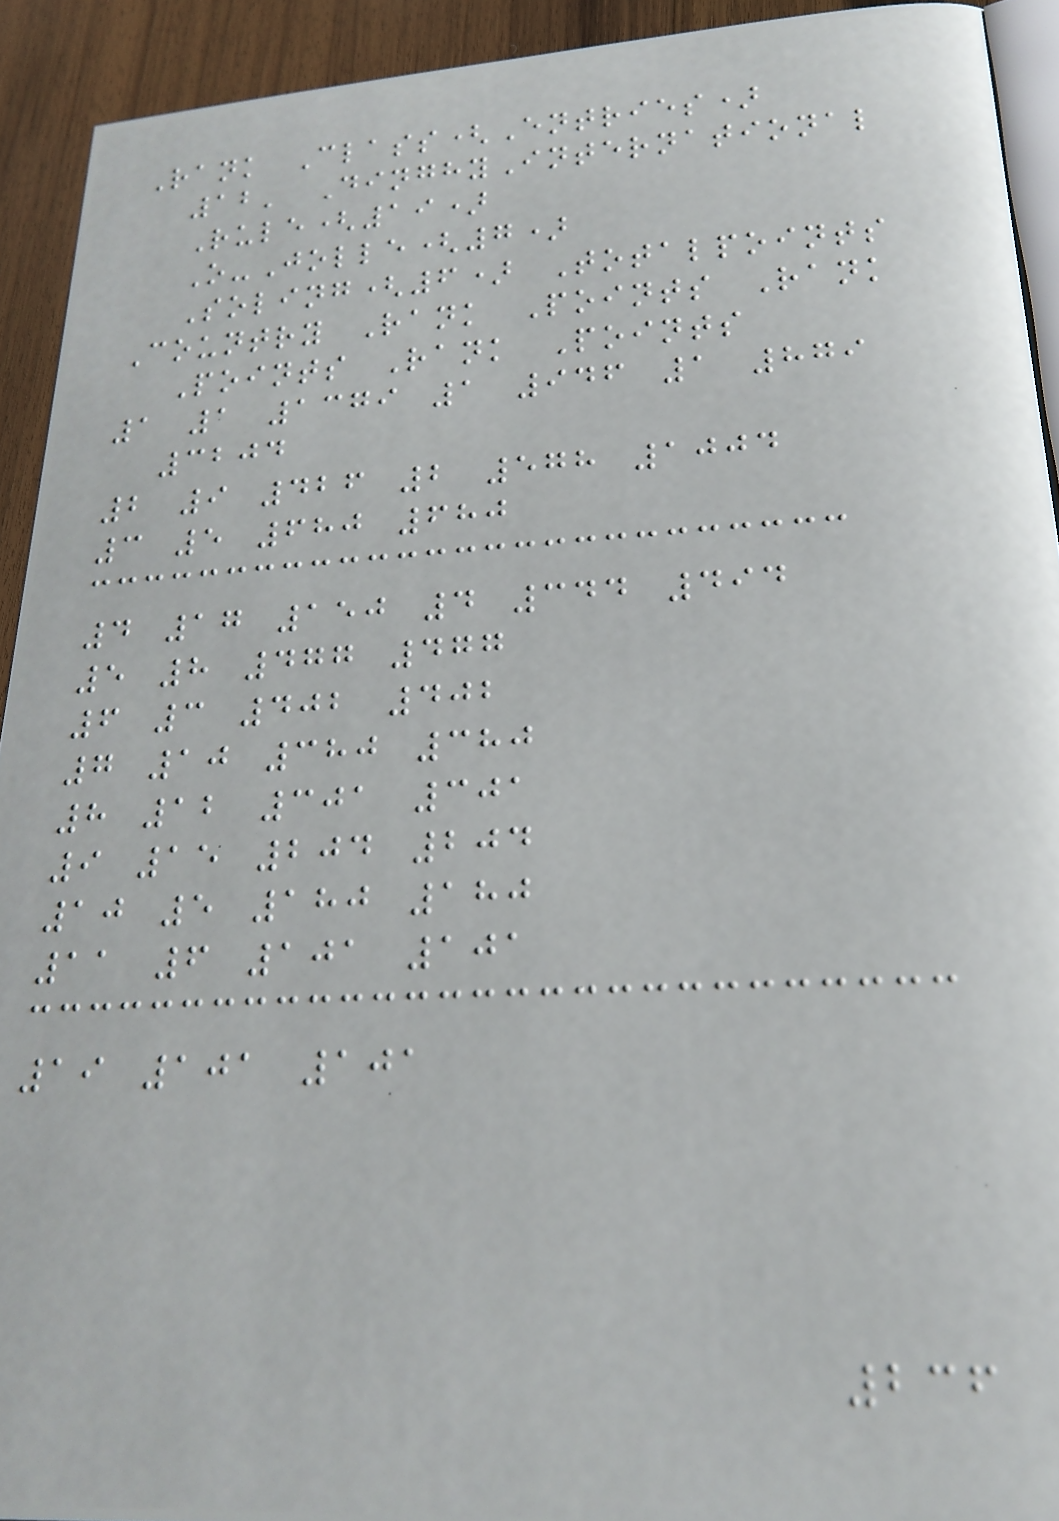Rank Class(Entries)
12' DinghyInternational
Rule(19)
O-Jolle(7)
Soling(6) Totalpoints
Country Rank Points Rank
Points Rank Points
1 1 1379 1 946 1 879
3204
2 9 426 2 578 1004
3 5 680 680
4 17 150 4 344 494
5 8 477 477
6 3 402 402
7 10 380 380
8 12 301 301
9 15 204 204
10 5 180 180
11 6 101 101
19 101 101
236
